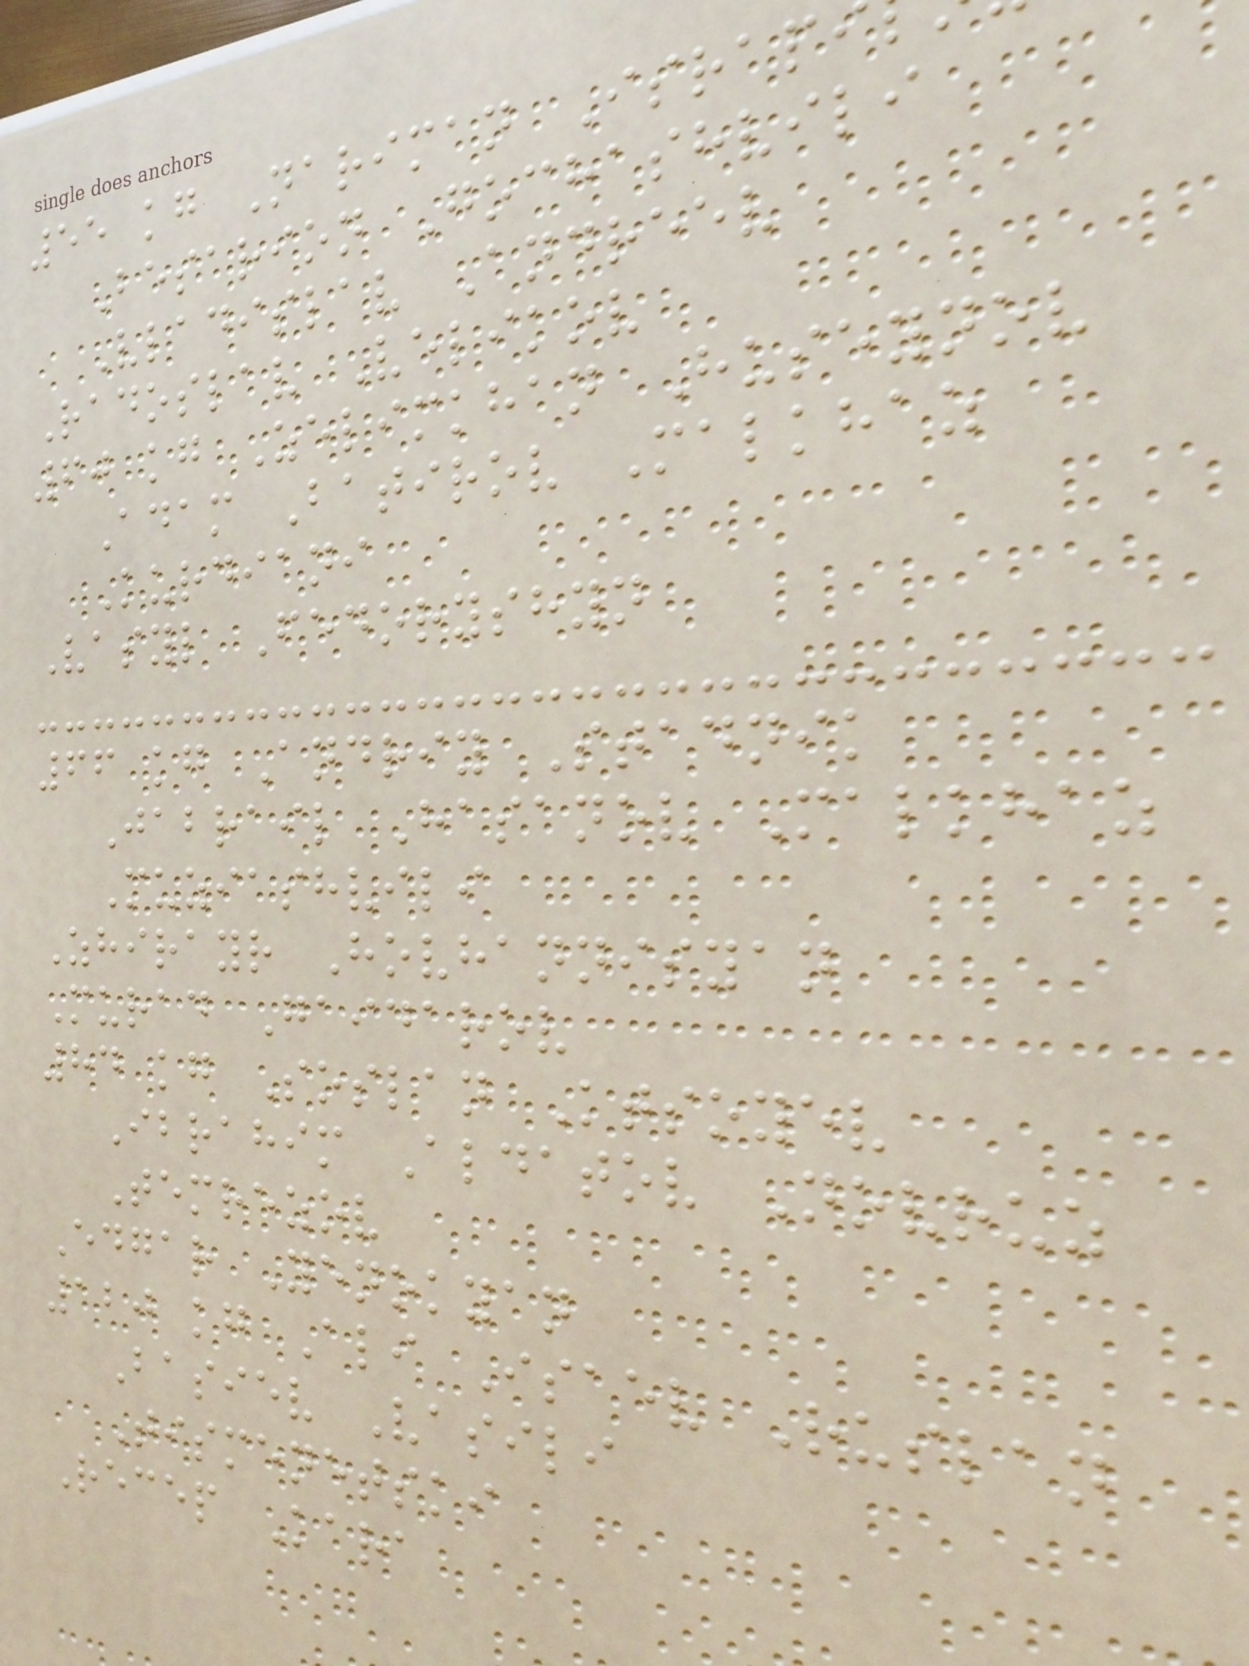55 kg Nariman Israp
Besarion Gochashvili
Vladislav Andreev
Radoslav Velikov
60 kg Zelimkhan Huseynov
Adam Batirov Malkhaz
Kurdiani
Vasyl Fedoryshyn
66 kg Andriy Stadnik
Jabrail Hasanov Malkhaz
Muziashvili
Zhirayr Hovhannisyan
Murad Gaidarov
84 kg Soslan Ktsoyev
Ibrahim Aldatov Novruz
Temrezov
Edgar Yenokyan
120 kg Ali Isaev Ruslan
Basiev Vasili
Tismenetski
Recep Kara
